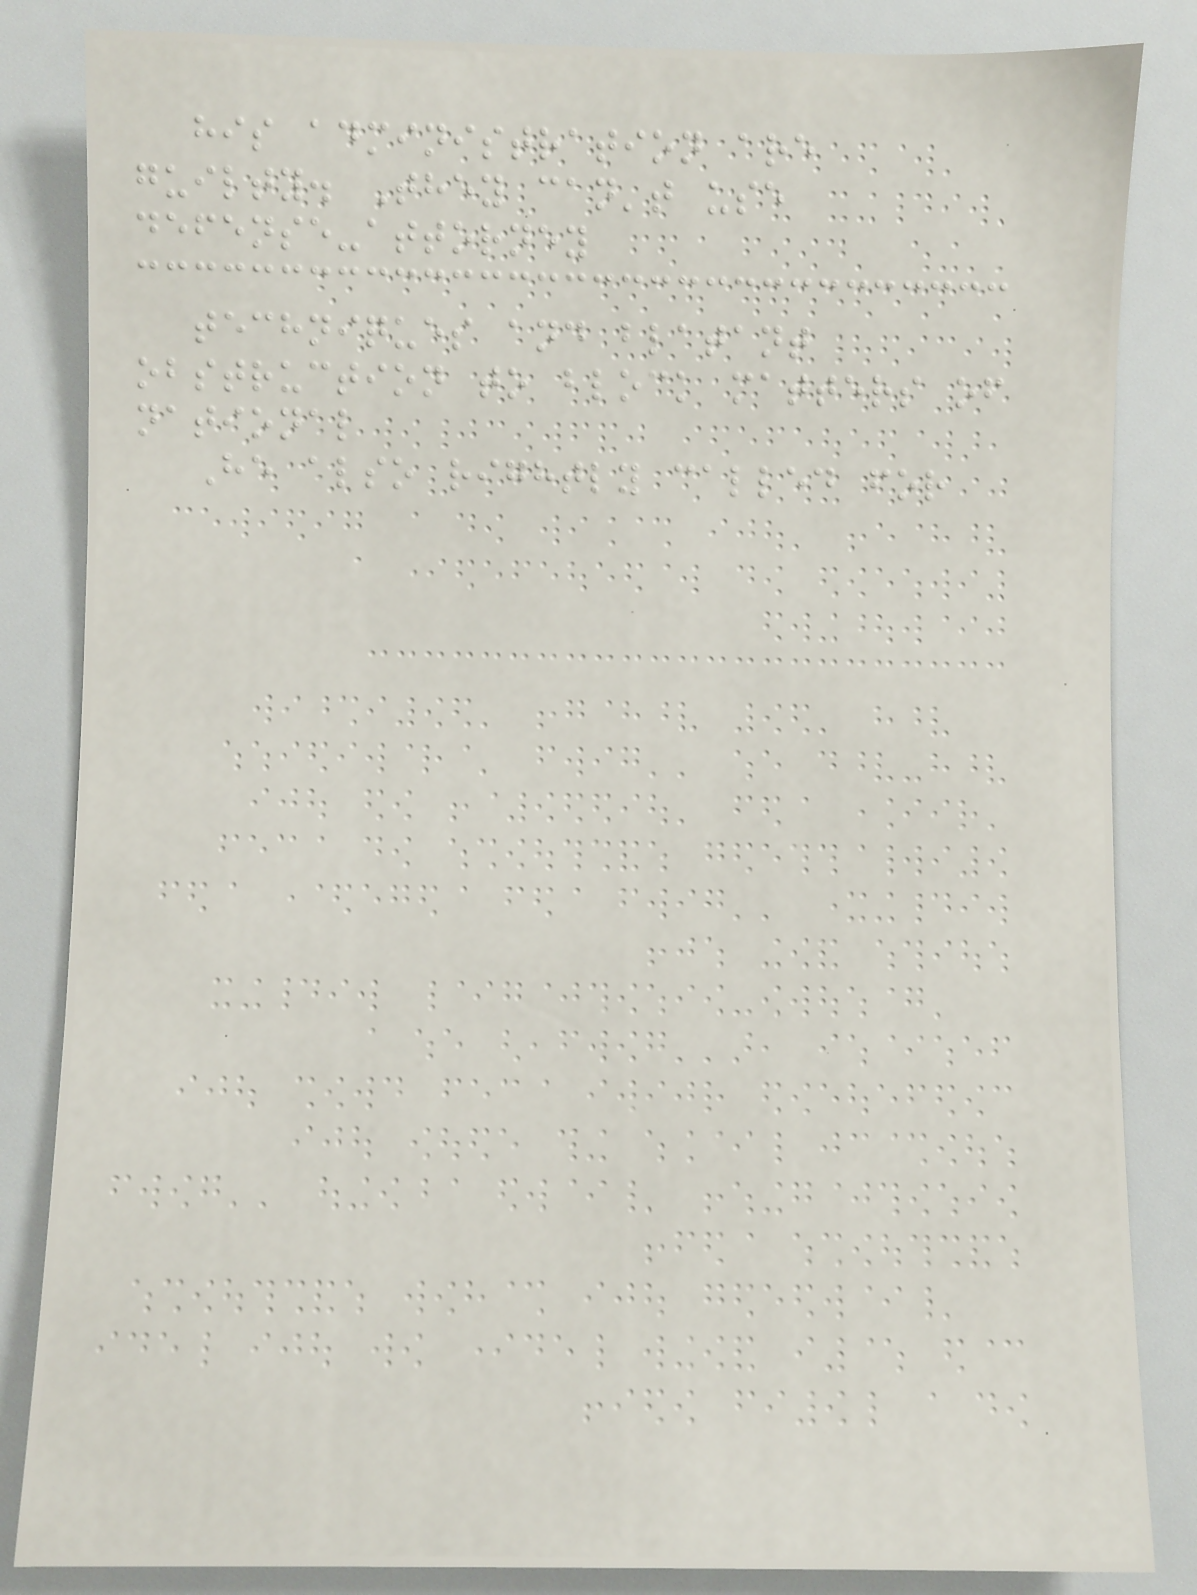his administration are
guilty. They can't use
defense-attorney
techniques and blatant
obstruction to block matters of
national
He also rightly called for
